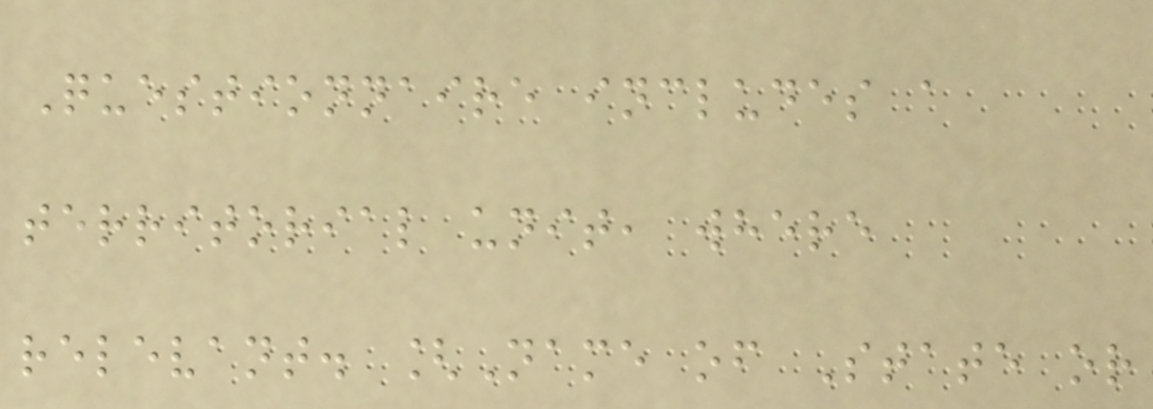Questionnaire includes a
territorial unit, where
relevant. [Name of State or
